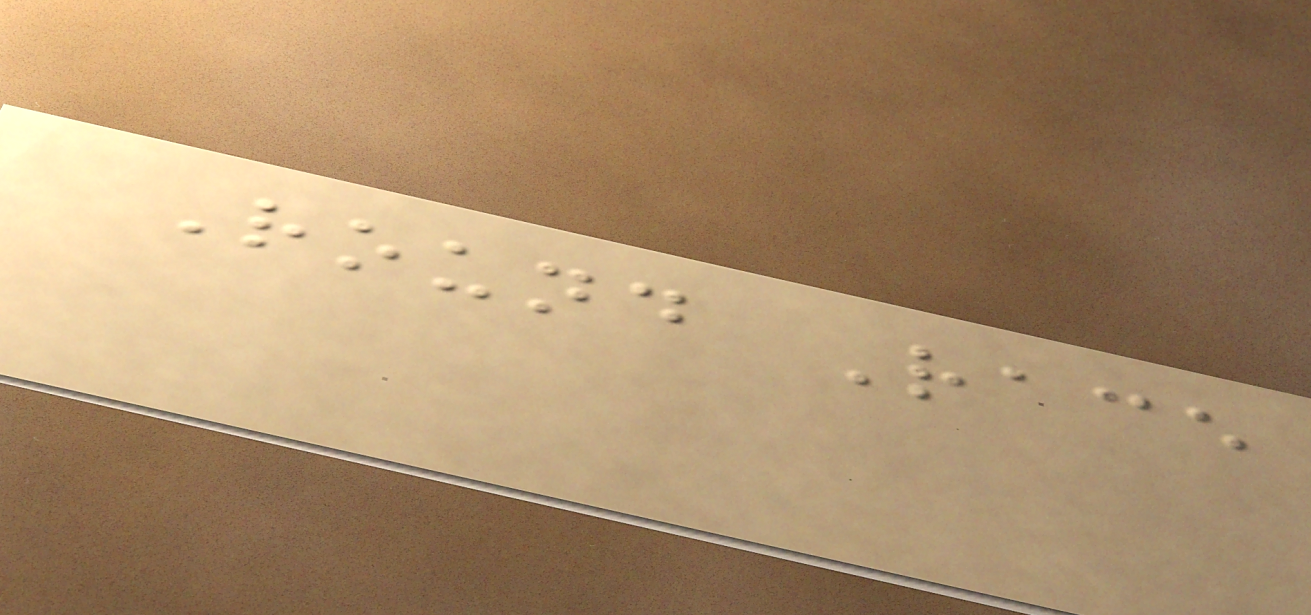Round Race
